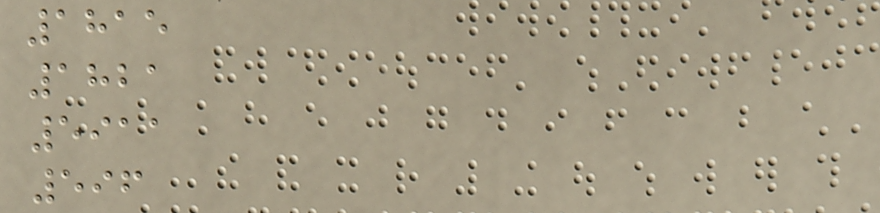1815
1821
5911
596
